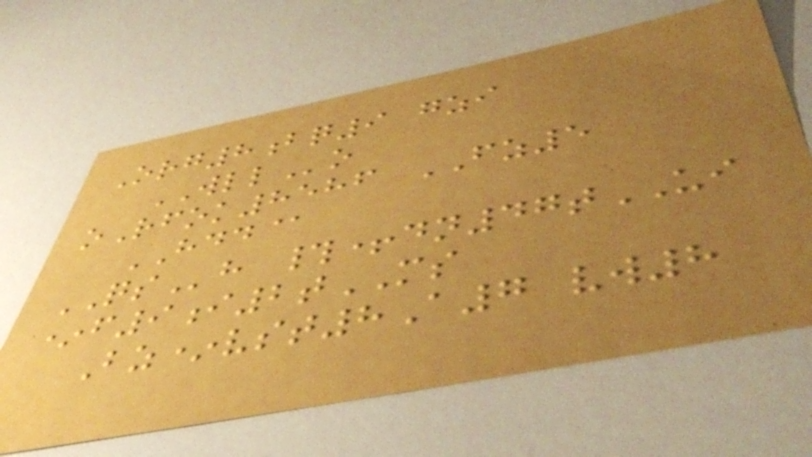Org8bq9 gzi
WLLo
oRfok8586 FZ5
HDD@
QSh #+dn47tUI
*f9i2tMS
Bz*vst8A7 vw8
